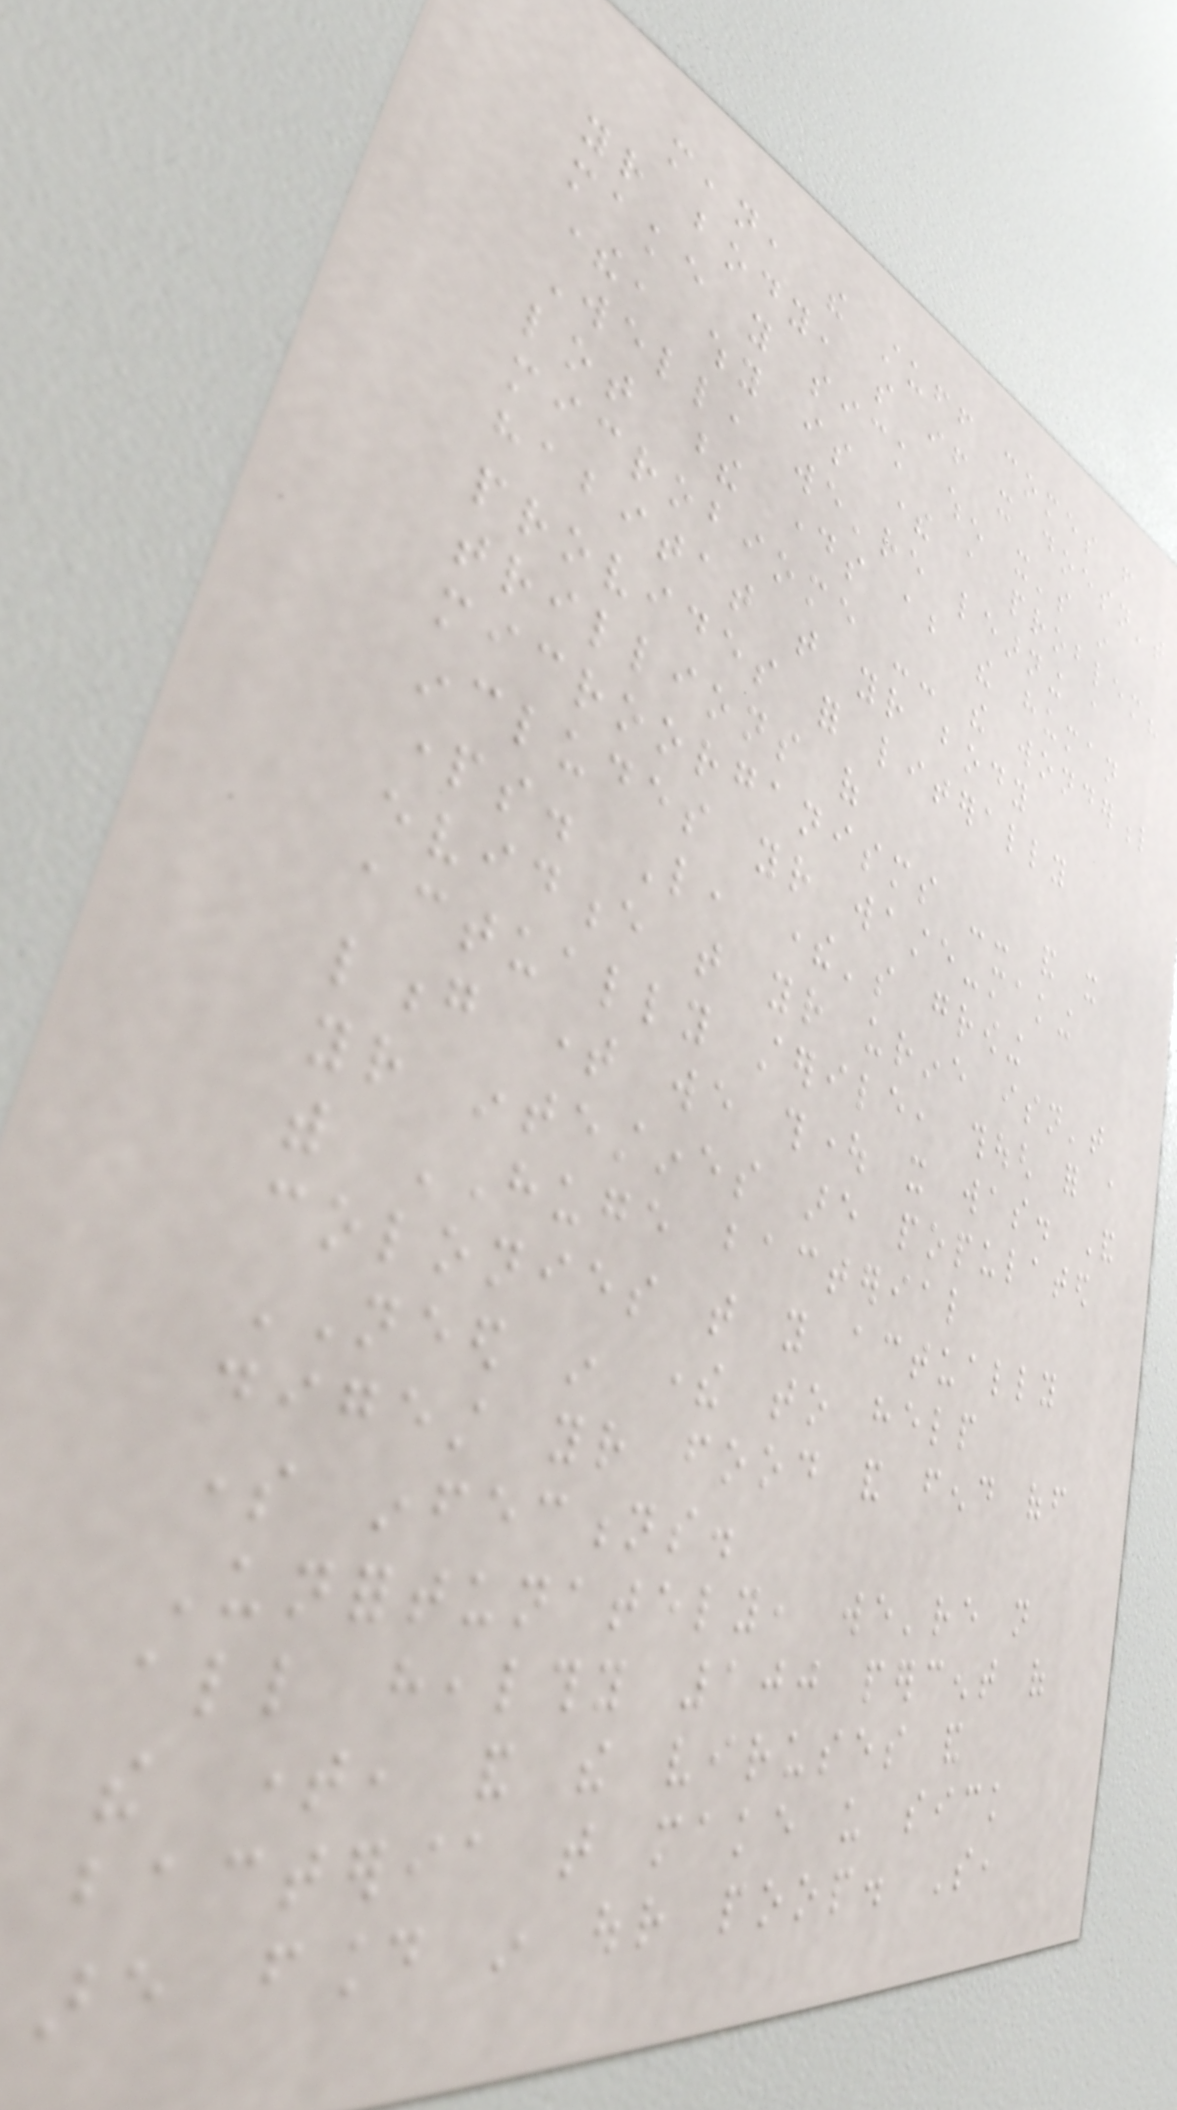mean, the stuff comes from
your body, so if it doesn't
make you sick when it's in
there, why is there a problem?
Well, we're learning a
lot these days about the human
microbiome -- the wonderful
habitat that your body
provides for literally
trillions of
microorganisms -- and it
includes your waste-making
parts. Like, there's growing
evidence that your urine isn't
actually sterile, though for a
long time we thought it was. And
your intestines are populated
with HUGE bacterial
colonies that you actually
NEED in there to help
digest your food and fend off
some infections.
Unfortunately, we're not
all healthy 100 percent of
the time, and the viruses and
bacteria that make us sick
are found in our poop. So,
